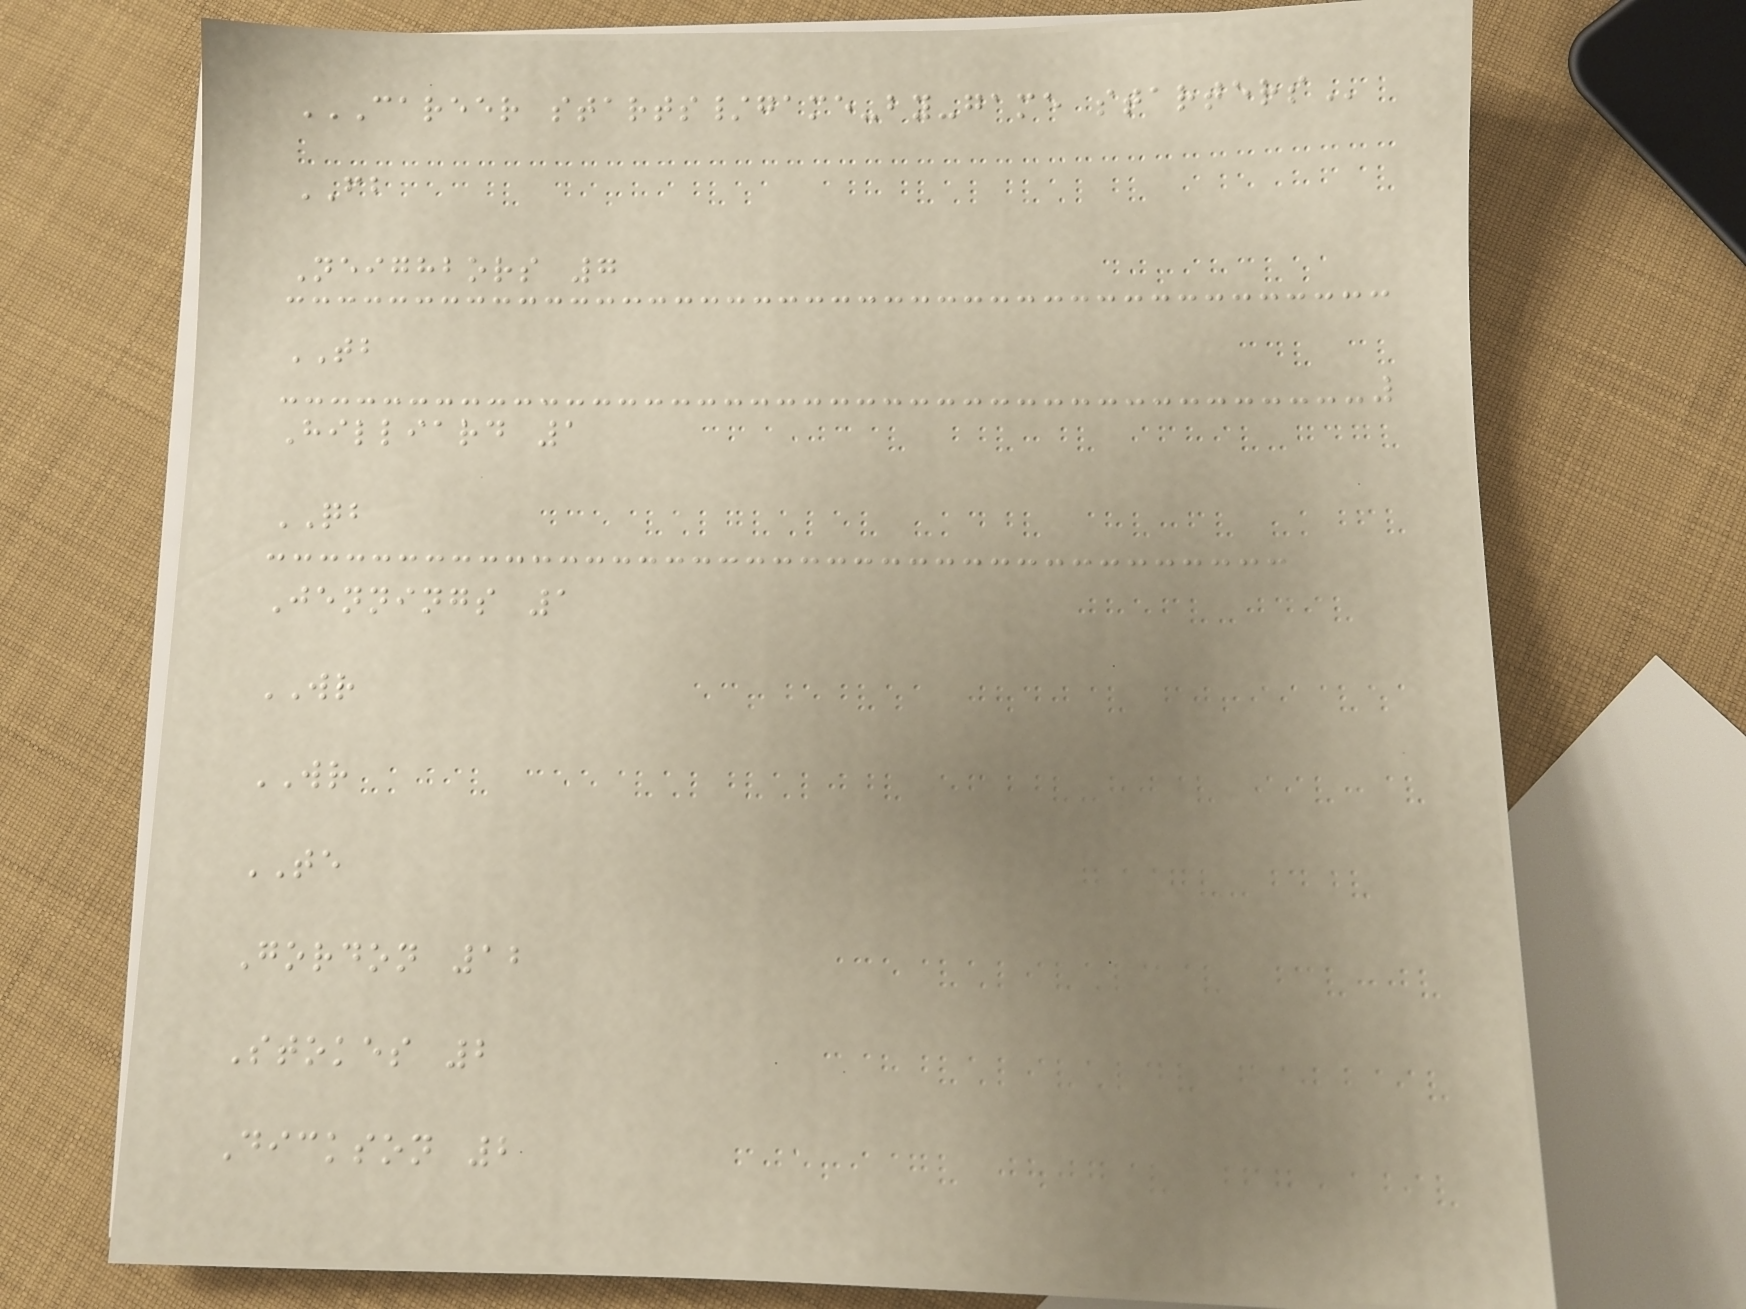CAREER STARTS/GAME-BY-GAME STARTERS
FB
Neighbors 7
TB
Hilliard 1
QB
Jennings 1
WR
WR
TE
Gordon 12
Stokes 2
Dickson 2
